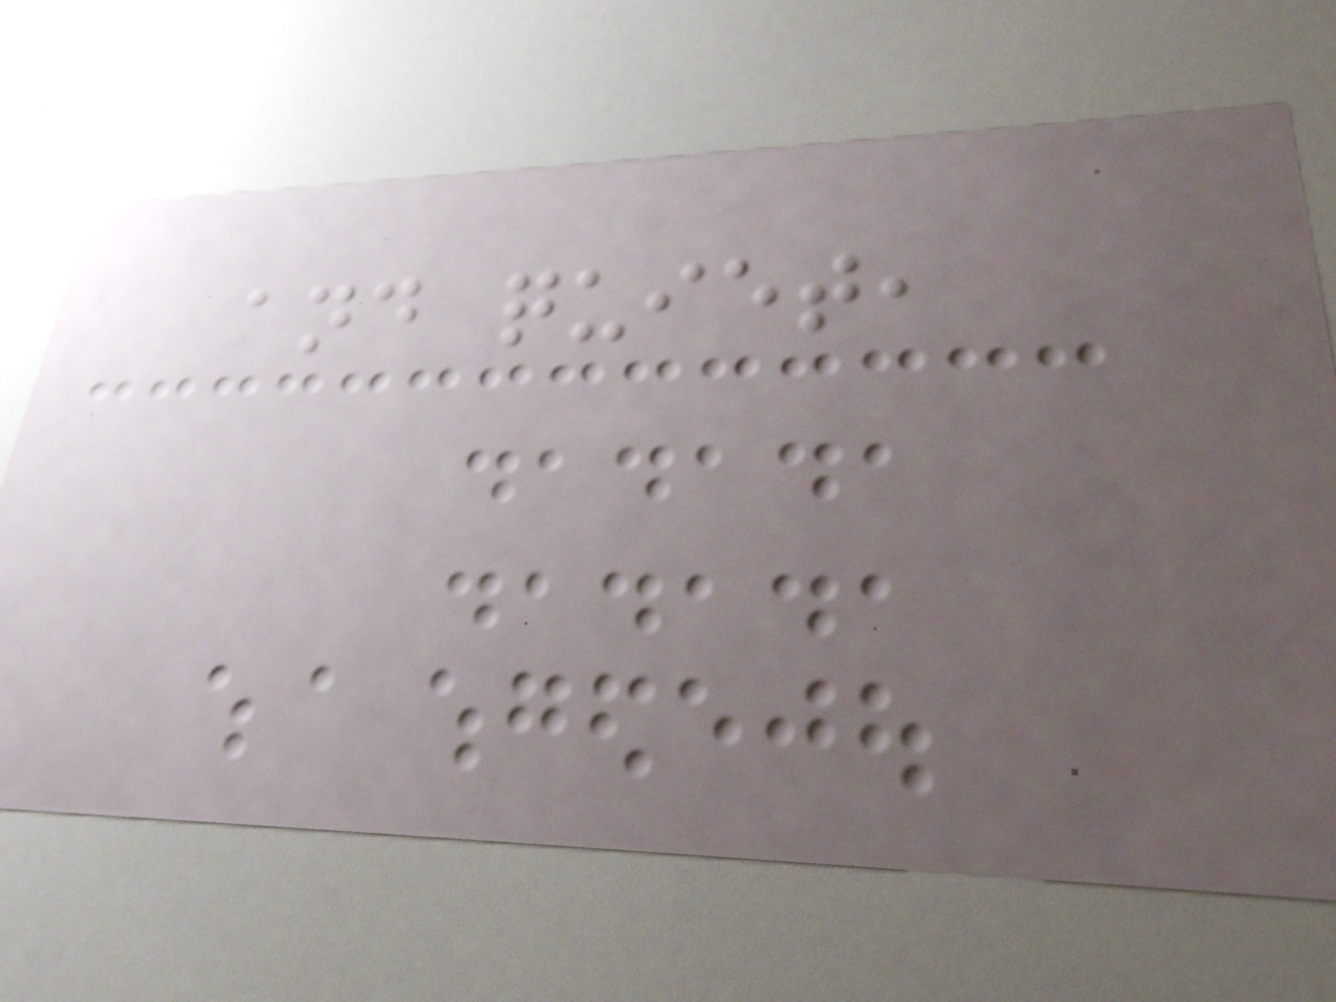and quiet,
